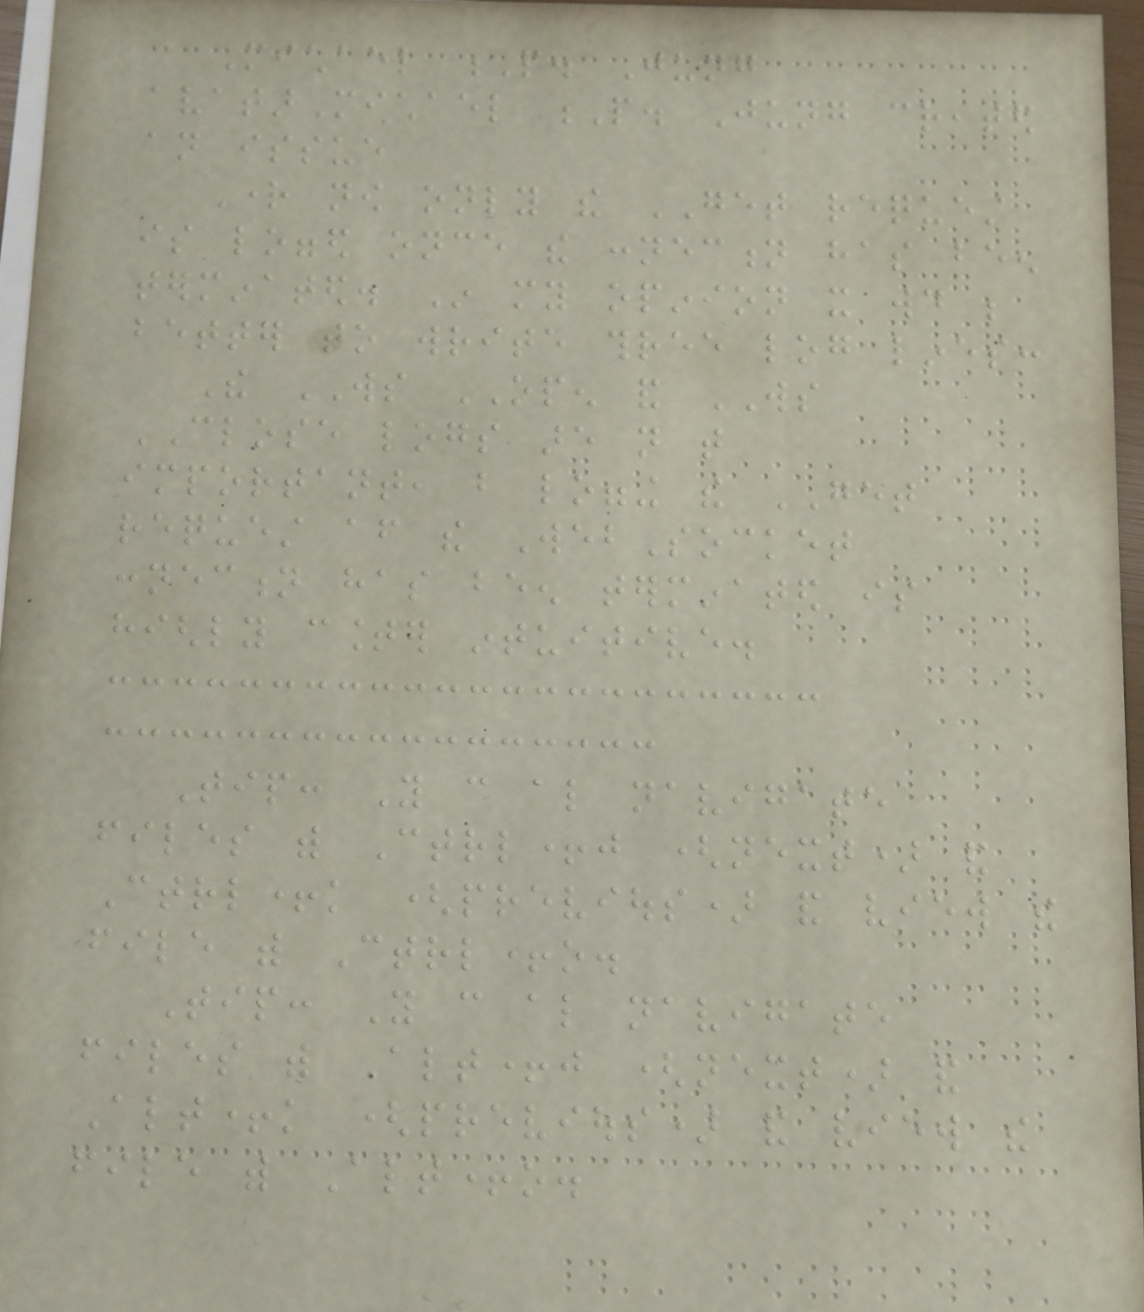Michael P. Jung
avatarMichael P. Jung created
an issue
Right now only the GET request
is logged once the connection has been
terminated. In my opinion it would be
better to write three log lines:
The WS OPEN and WS
CLOSE logs are not that
important, but logging the GET
request after the WebSocket
connection has been terminated is
highly counter intuitive.
Tip: You can also navigate
files with Ctrl+j (next) and
Ctrl+k (previous) and view the
file with Ctrl+o.
Tip: You can also navigate
files with Alt+j (next) and
Alt+k (previous) and view the
file with Alt+o.
